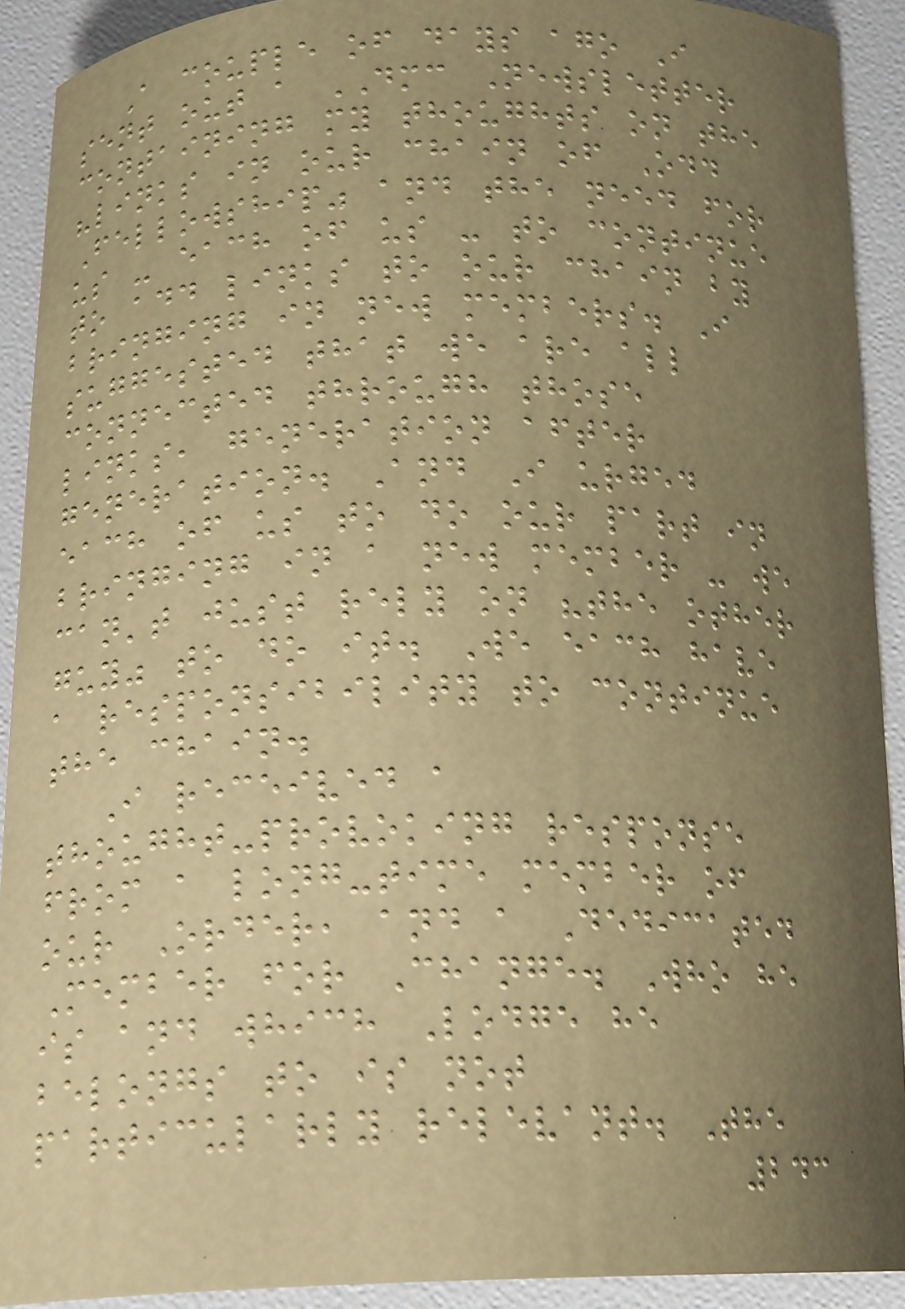A couple of days ago I
sent out a DMC Newsletter
containing my thoughts on the
"links in our chain of Odd
Fellowship" and the need for
us - each of us - to continue
to add links to our chain by
bringing in new members. I
suggested that we are all
connected through those
links, generation after
generation. And I urged
each of us to do our part in
bringing in a new member - we
can't just rely on "the other
guy" to do it. We each have
a responsibility to continue
the chain.
I received a
thought-provoking response
from a long-time member of
our Order, and a Dedicated
Member for Change. Who he
is and which Lodge he
belongs to is not
particularly relevant. The
243
